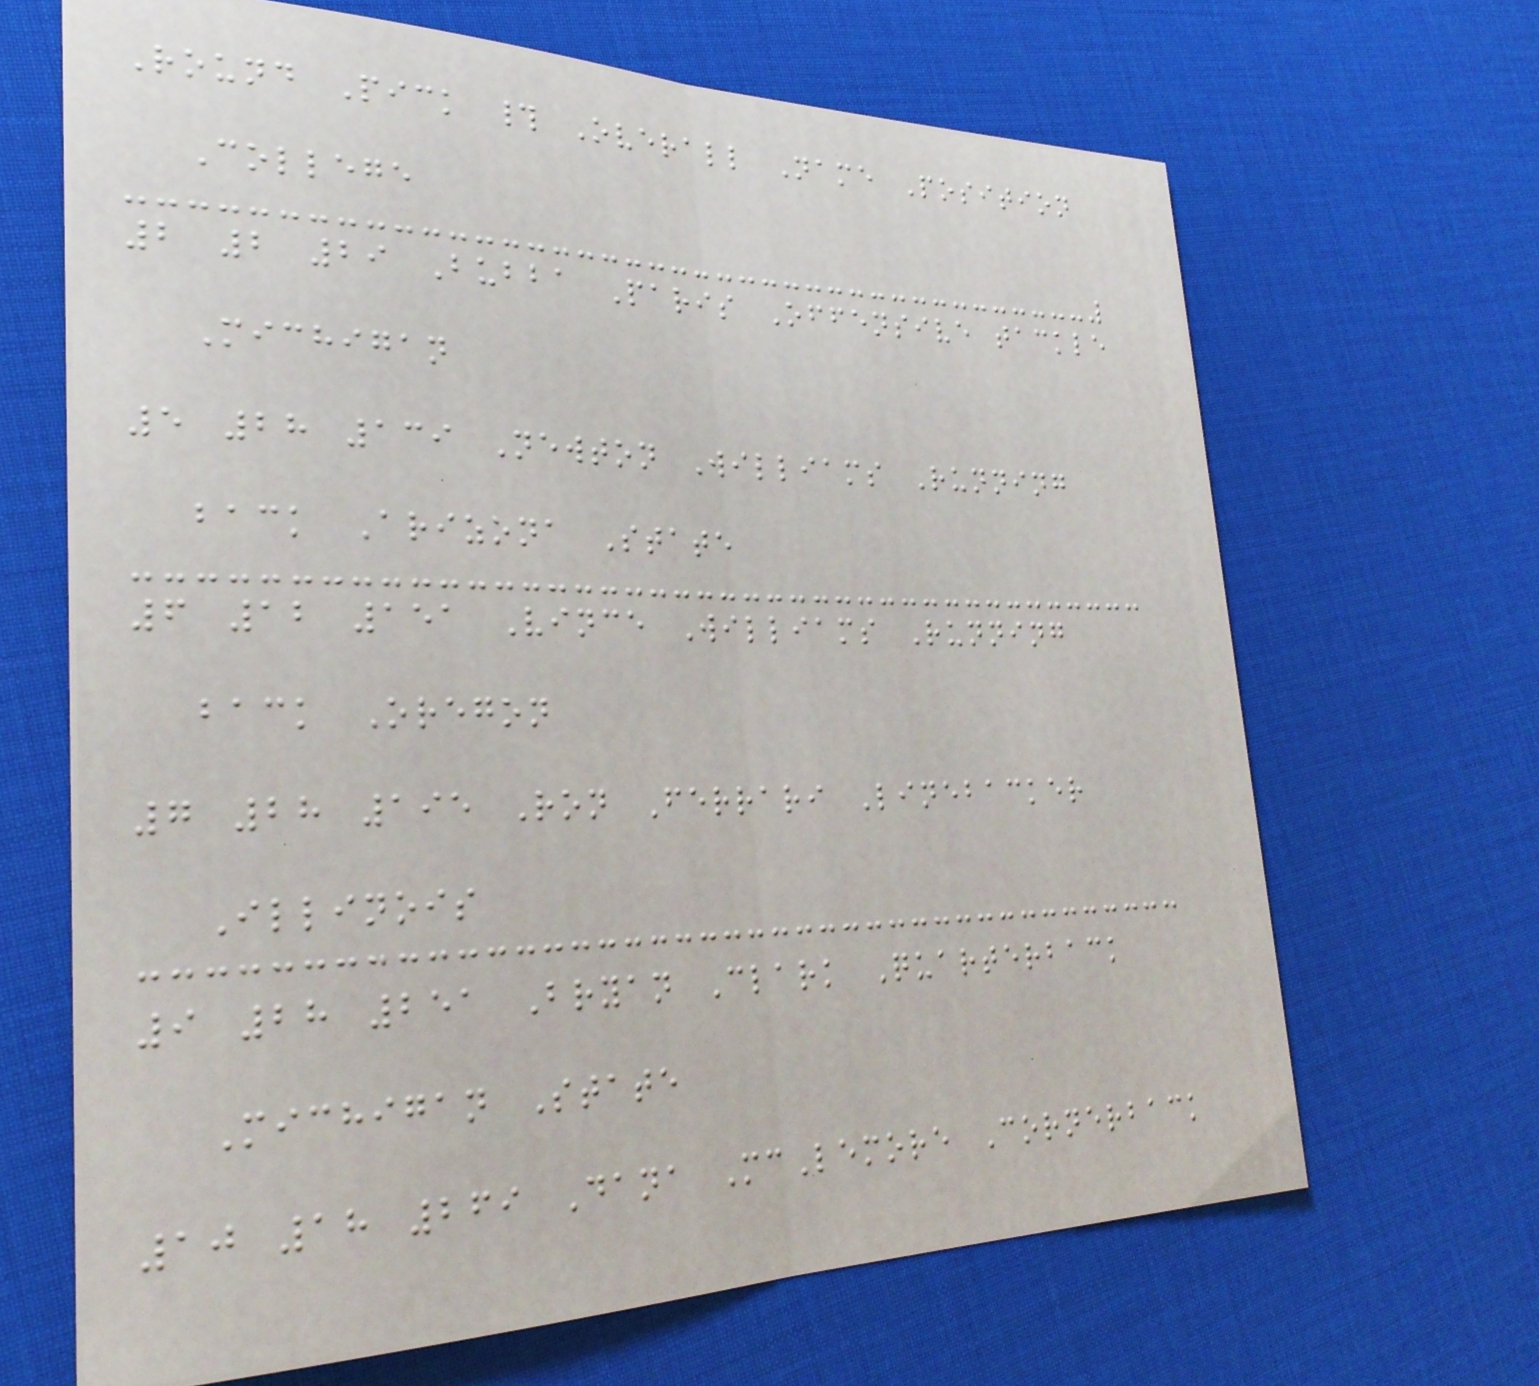Round Pick # Overall Name Position
College
2 2 29 Bubba Paris Offensive tackle
Michigan
5 28 139 Newton Williams Running
back Arizona State
6 12 151 Vince Williams Running
back Oregon
7 28 195 Ron Ferrari Linebacker
Illinois
9 28 251 Bryan Clark Quarterback
Michigan State
10 18 269 Dana McLemore Cornerback
